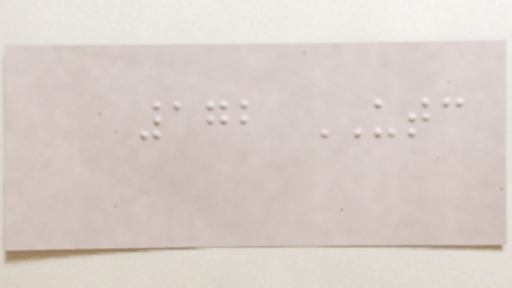172 UTC
